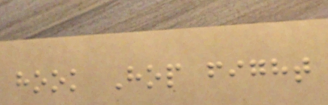hook Hop fight
